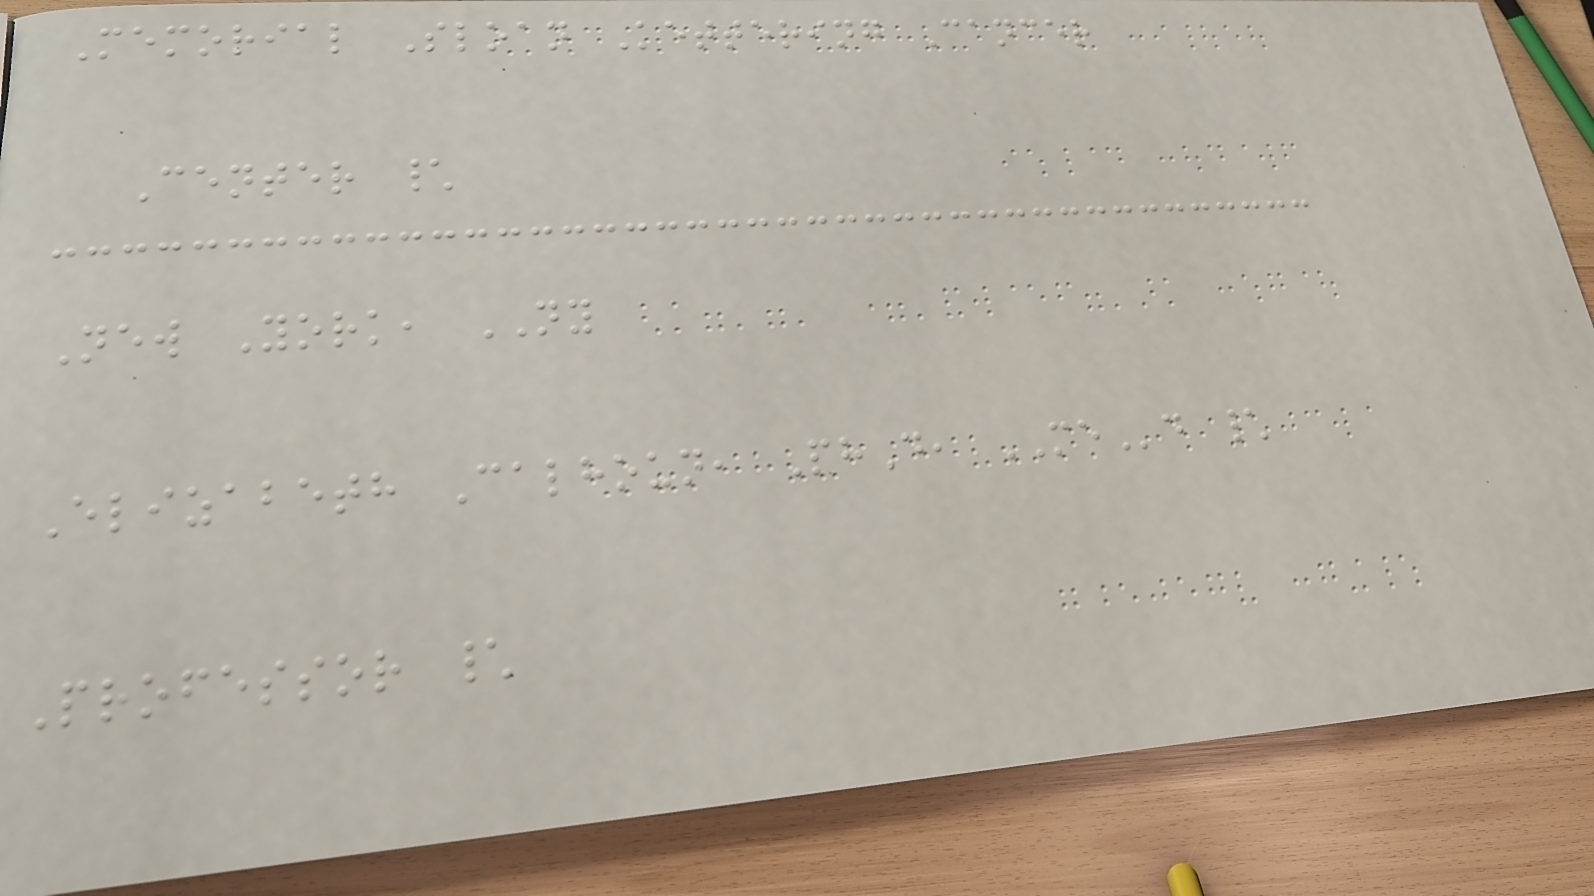Memorial Sloan Kettering Cancer
Center \
New York, NY
Elizabeth Calhoun, PhD, MEd \
Professor \
